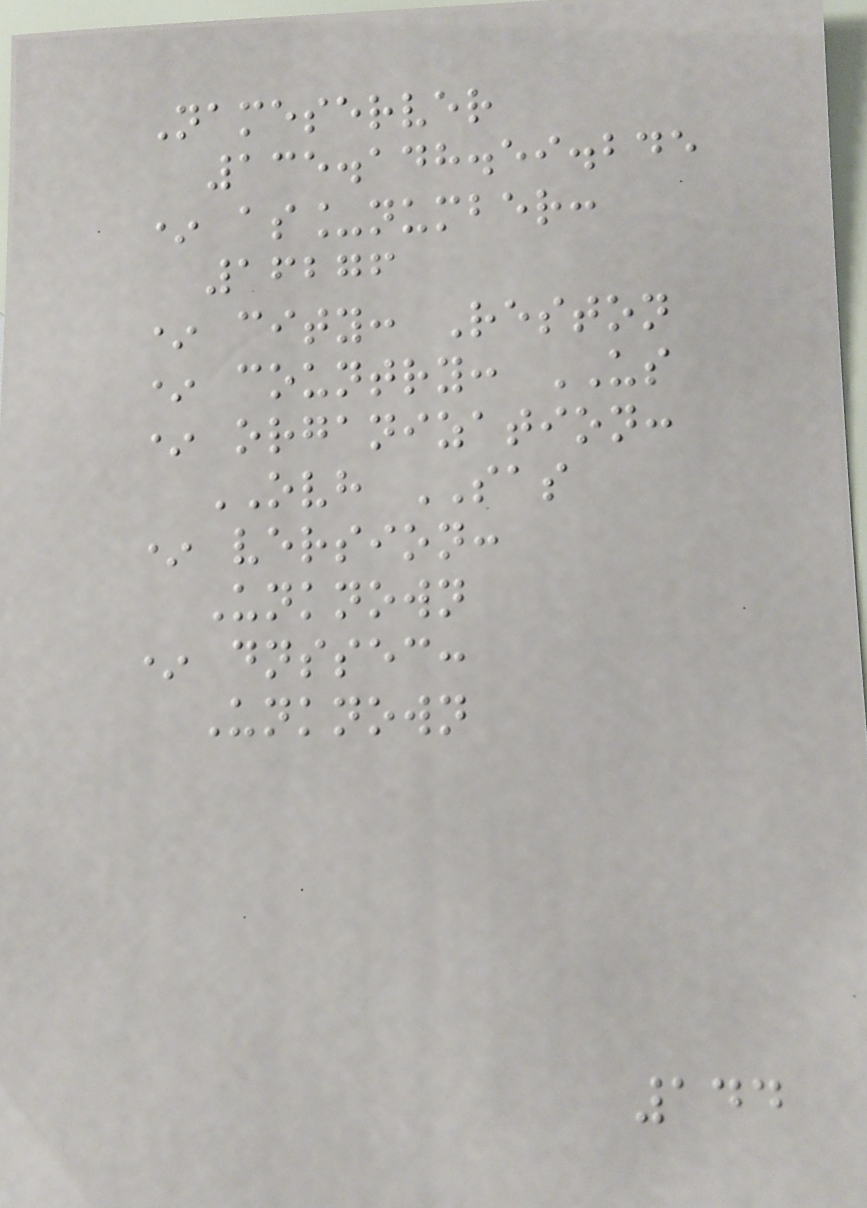Nameserver
135.148.59.245
* as_number:
16276
* city: Reston
* country: US
* organization:
OVH SAS
* version:
Unknown
* dnssec:
Unknown
144
